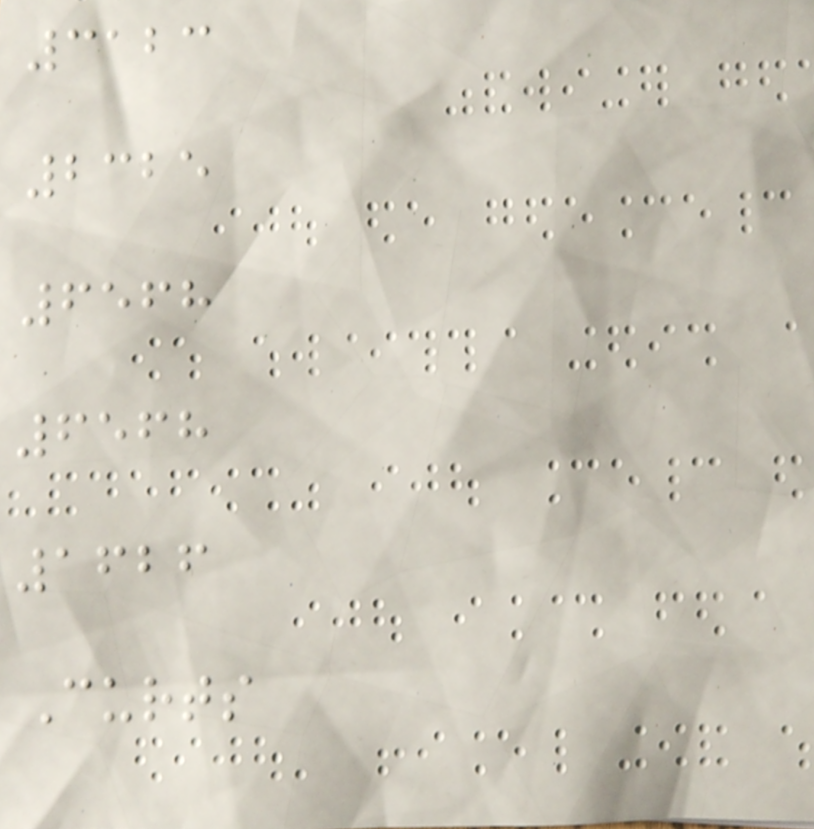3123
2325
6568
6568
1626
Curts
